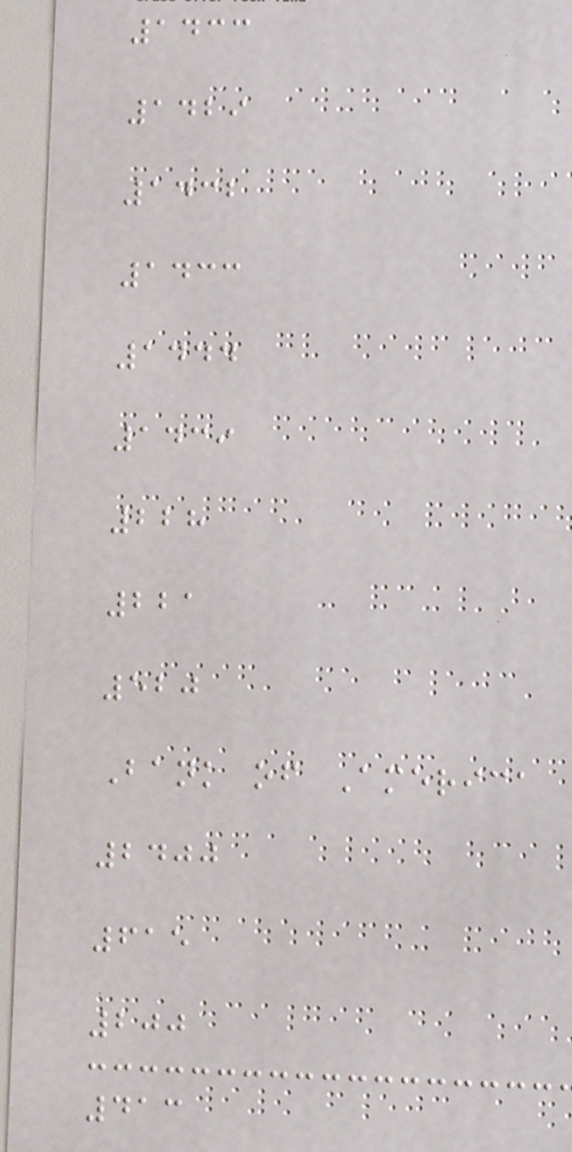1433
1429
1432
1433
1444
1439
228
221
520
Bank of America
2400
615
200
413
